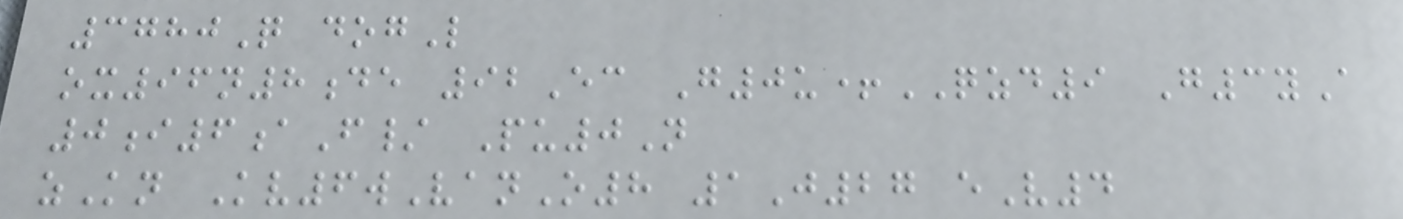3780Q dogL
ox96n8de 92Ec G0u+QZD9 G3yA
0i6aF/ Pu0N
zKn Kv6wVanO8 1J27 eV4
